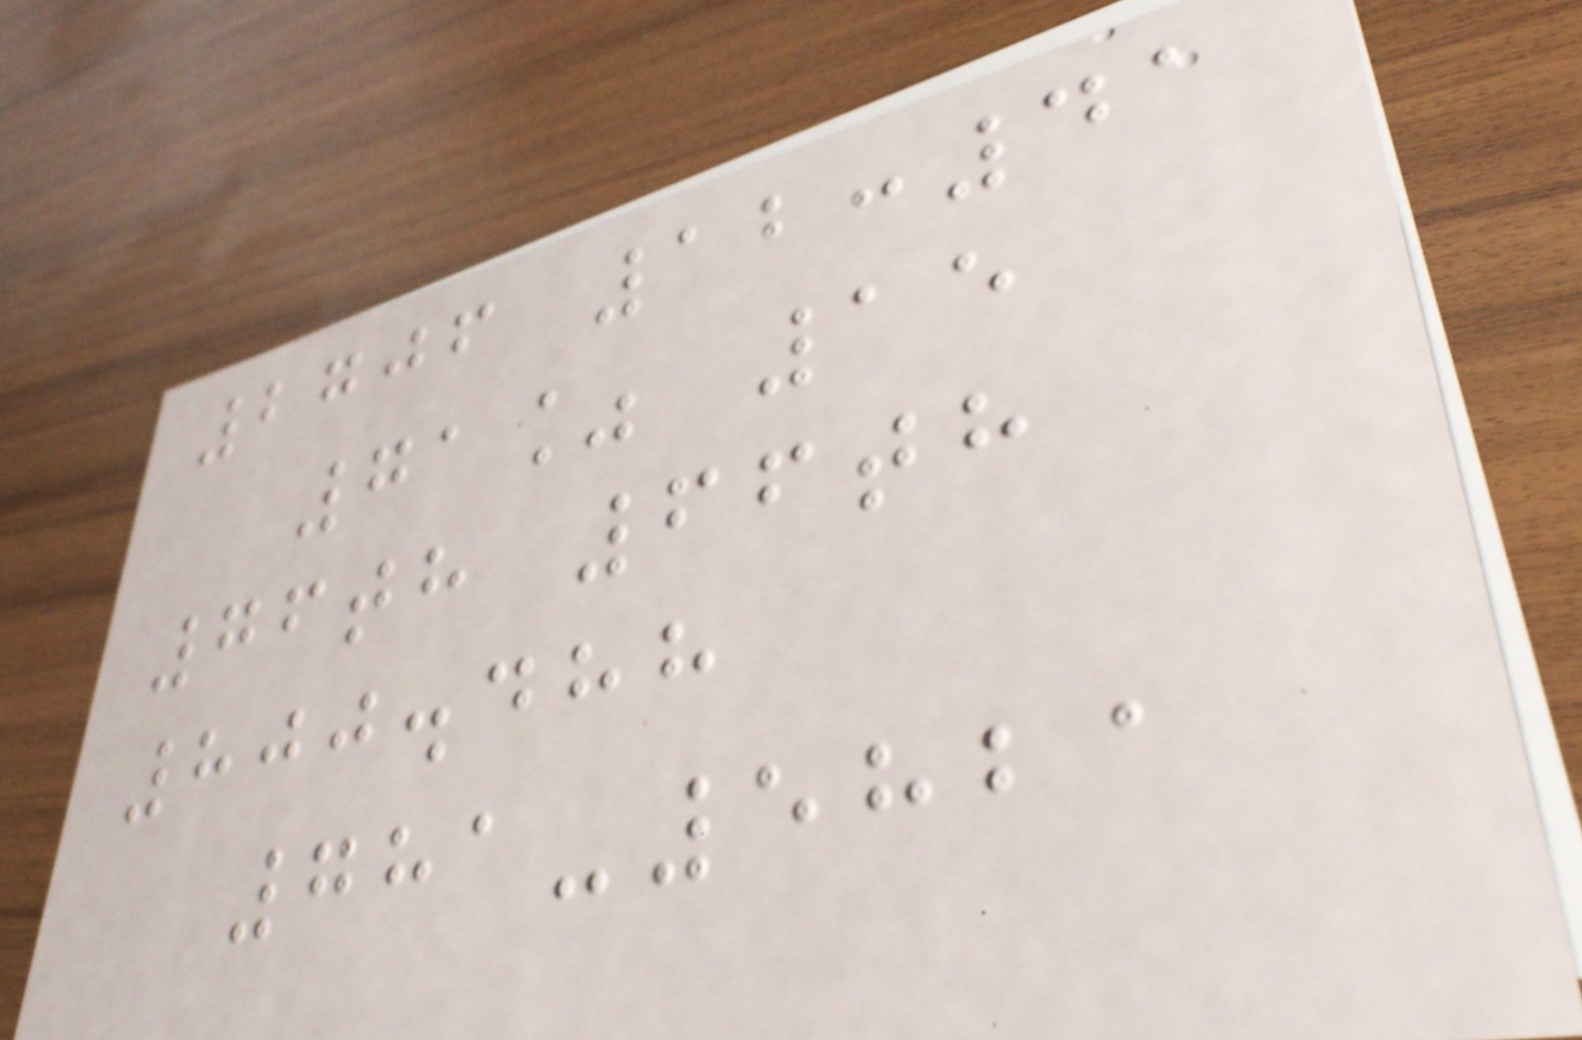2706 12:41
71% 15
76th 66th
800.488
781-5821
